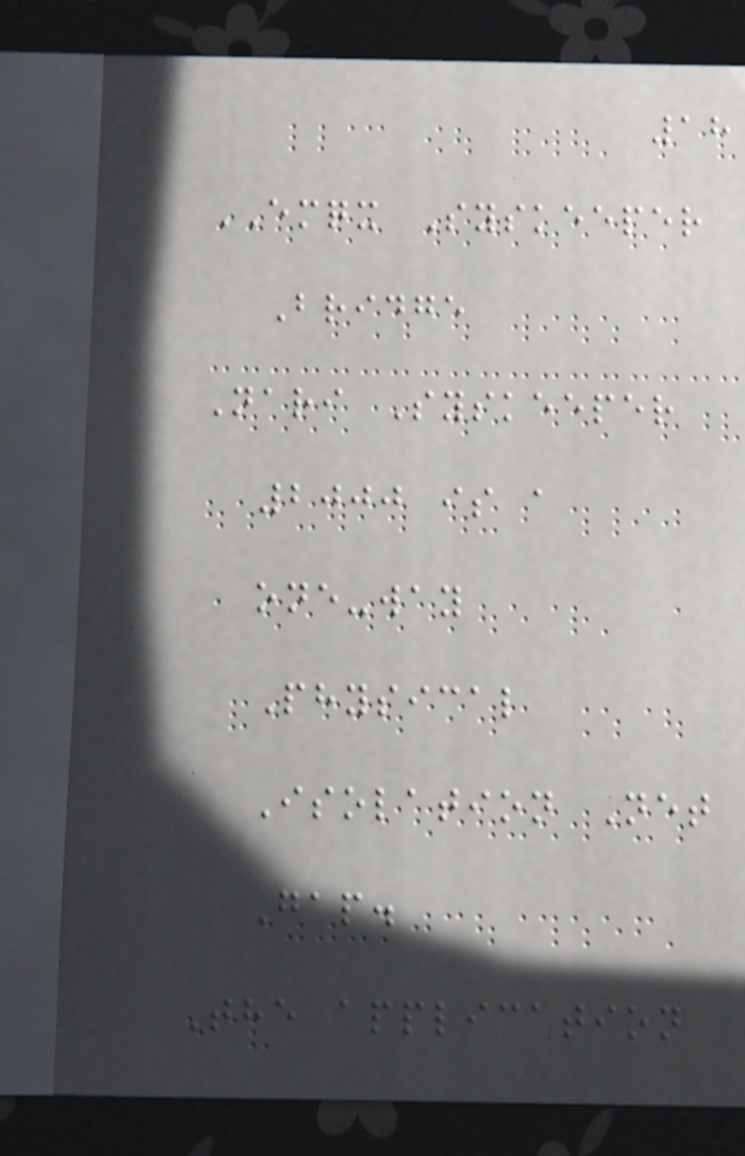18
EMQX Syskeeper
Bridge
Nari Syskeeper
2000 is a
one-way
Physical
Isolation Net
Gap.
The application
